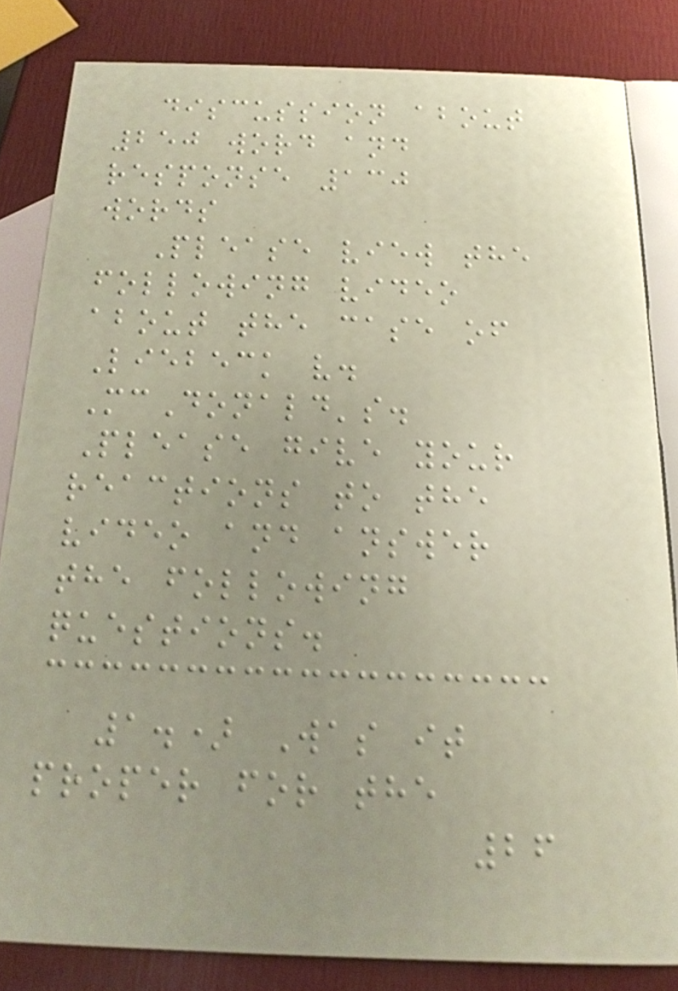discussion about
250 word and
response 130
words
Please view the
following video
about the case of
Liebeck v.
McDonald's.
Please give your
reactions to the
video and answer
the following
questions.
1.) Was it
proper for the
26
